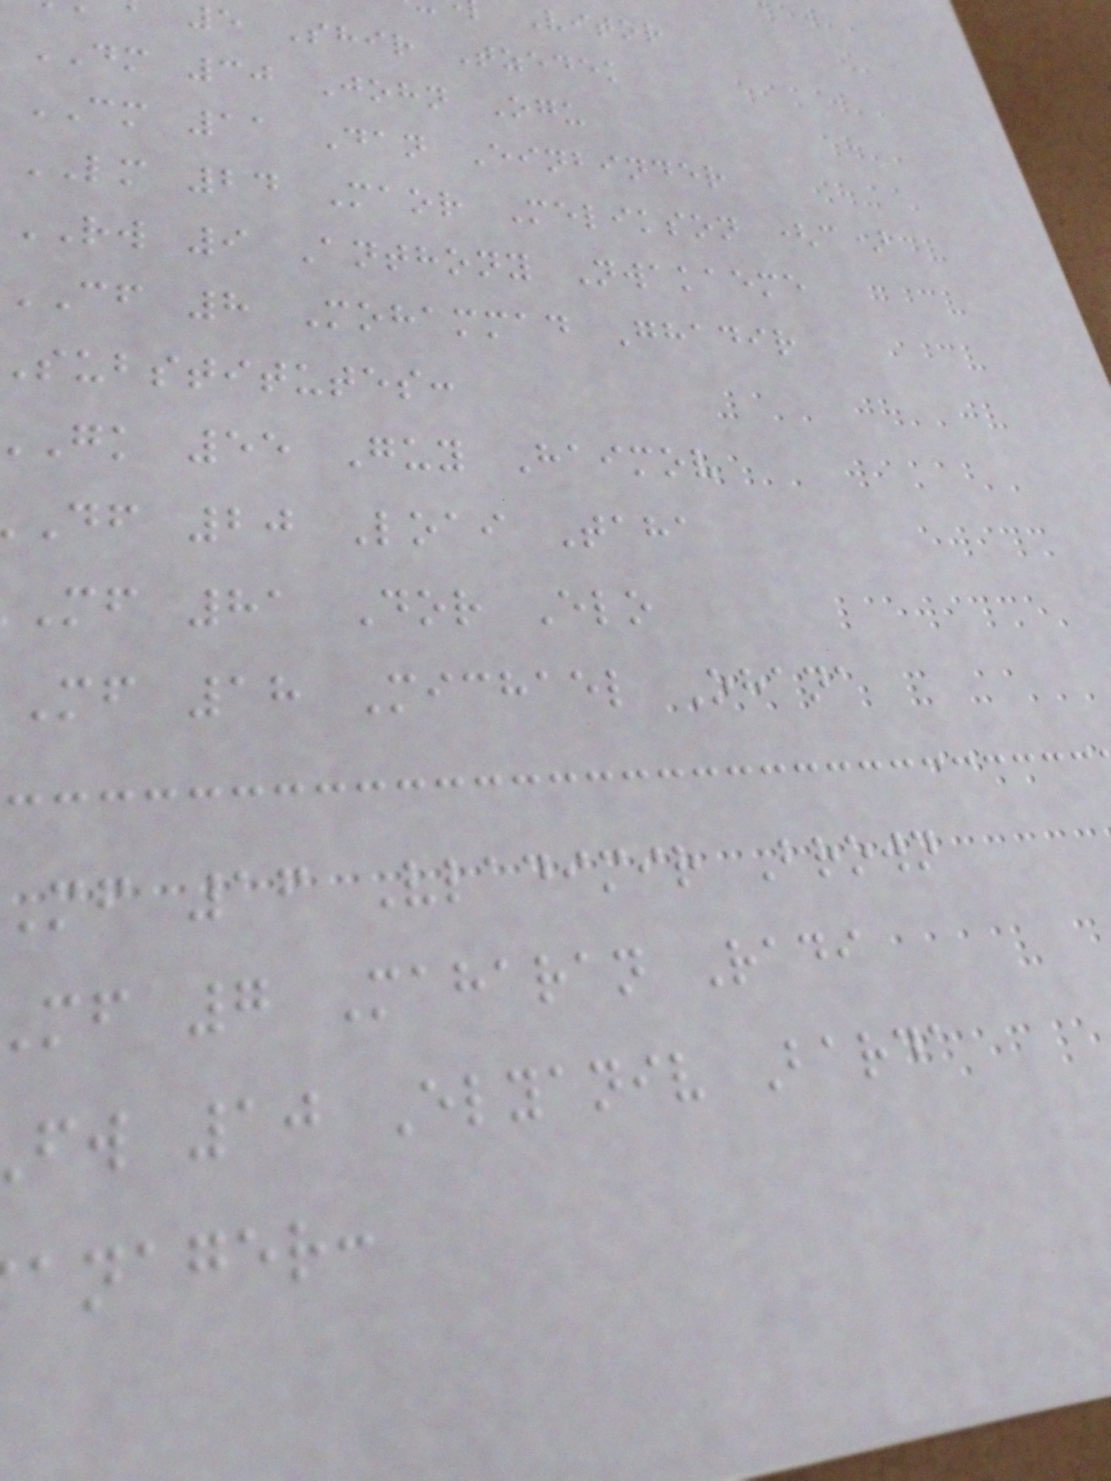Vitor
5 Shir Tzedek
DM 30 John Ogu
CM 11 Dan Einbinder
LM 24 Maor Melikson (c)
RW 9 Anthony Nwakaeme
CF 8 Mohammad Ghadir
substitutes:
gk 55 Guy Haimov
df 20 Loai Taha
mf 81 Dor Elo
mf 18 Michael Ohana
mf 16 Vladimir Brown
mf 7 Maharan Radi
fw 10 Elyaniv Barda
anager:
